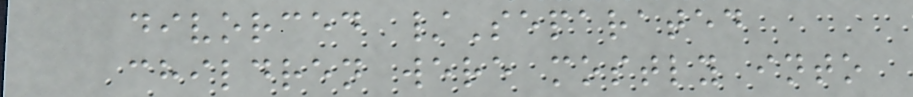divorced /Separated
children were mostly into
